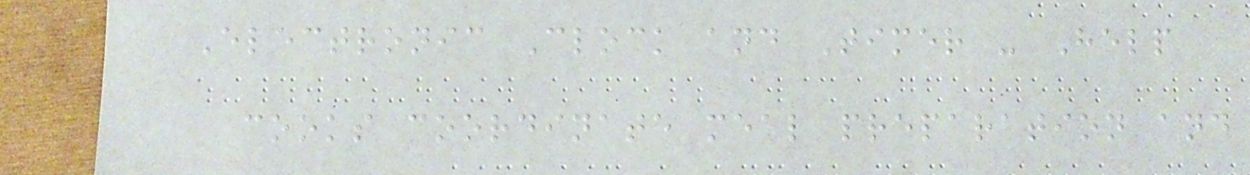Electronic Clock and Timer - Help
cooks coordinate meal preparation and
